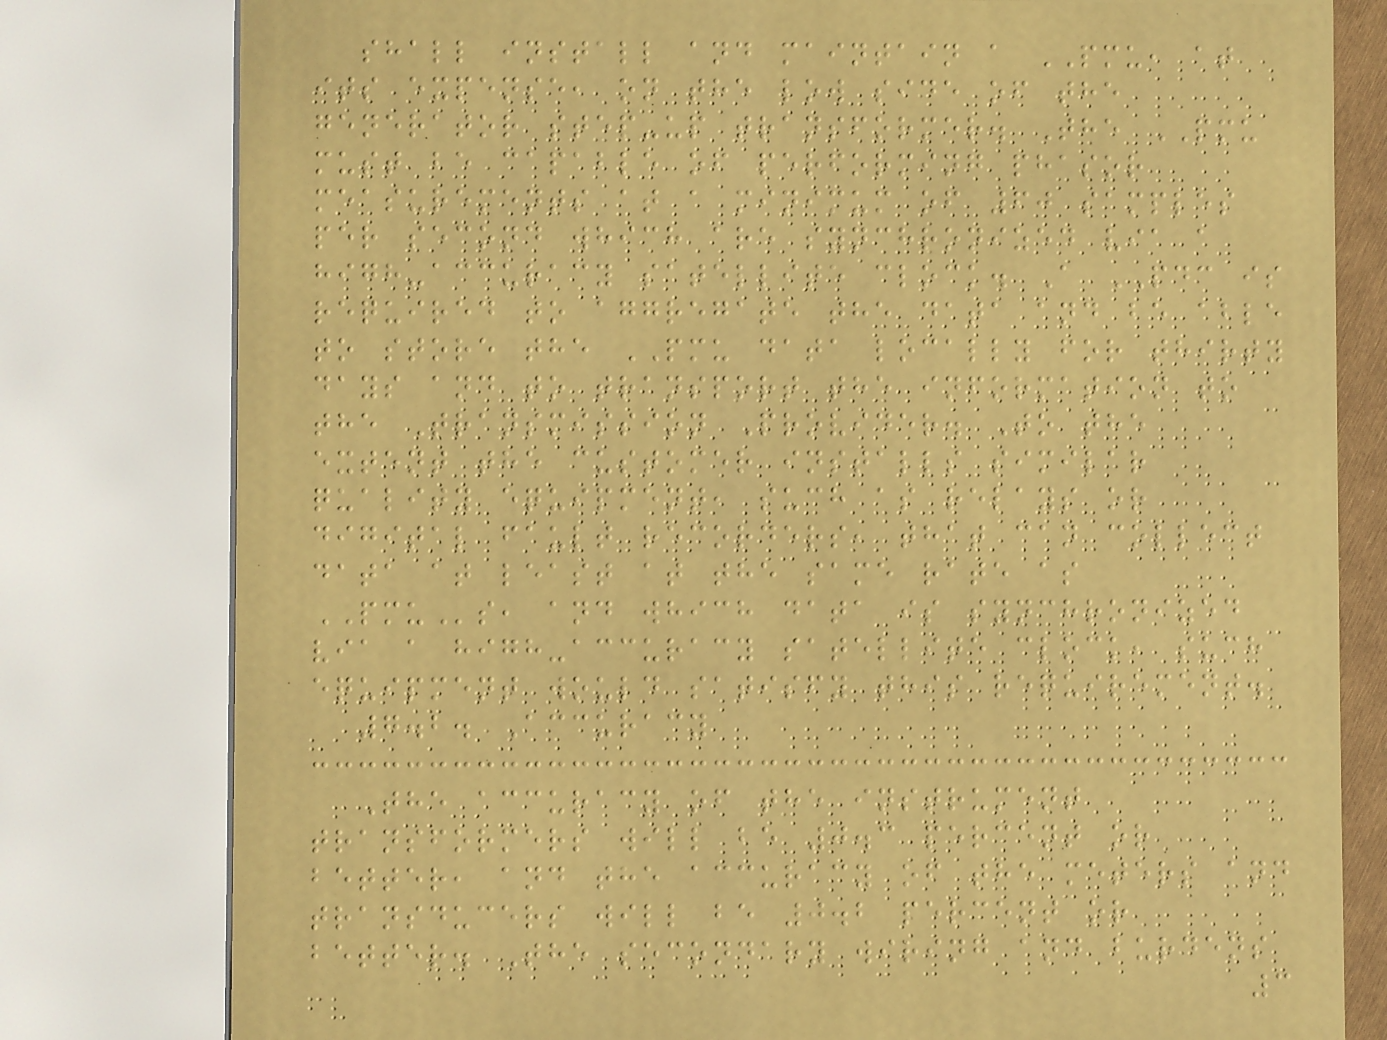shall install and maintain a PMU, at
its expense, on the low side of the
generator step-up transformer. The PMU
must be capable of performing phasor
measurements at a minimum of 60 samples
per second which are synchronized via a
high-accuracy satellite clock. A PDC is
required to aggregate the data and be able
to store the PMU data locally for thirty
days and to transport the information to
the Transmission Provider. To the
extent the customer installs similar
quality equipment, such as relays or
digital fault recorders, that can collect
data at least at the same rate as
PMUs, and which data is synchronized
via a high-accuracy satellite clock, such
equipment would satisfy this requirement.
7.2. Accuracy
The accuracy of the instrument
transformers will be 0.3 percent or
better, and the accuracy of the meters and
transducers will be 0.2 percent or
better. The secondary wiring and burdens
3
